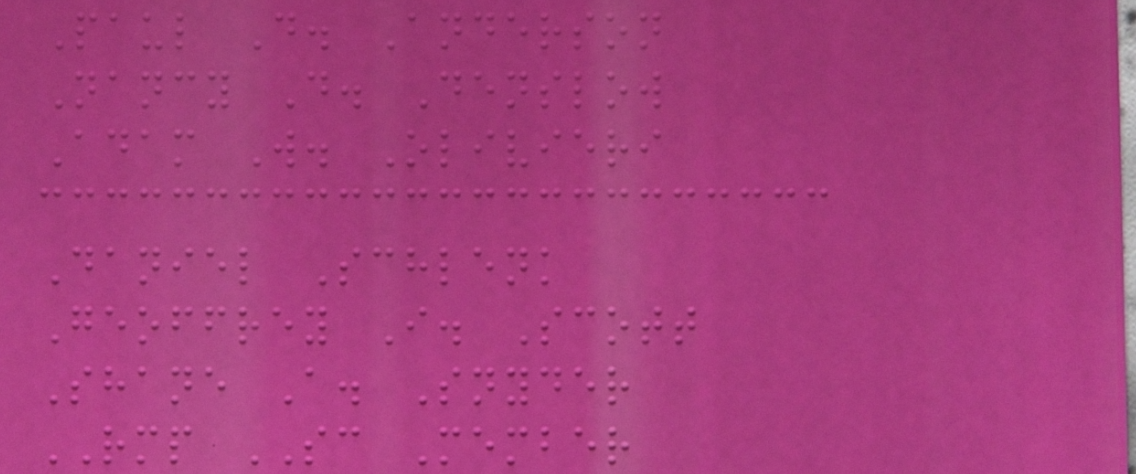Paul D. Anderson
Nancy D. Denslow
Adam W. Olivieri
Daniel Schlenk
Geoffrey I. Scott
Shane A. Snyder
RMP SC Member
